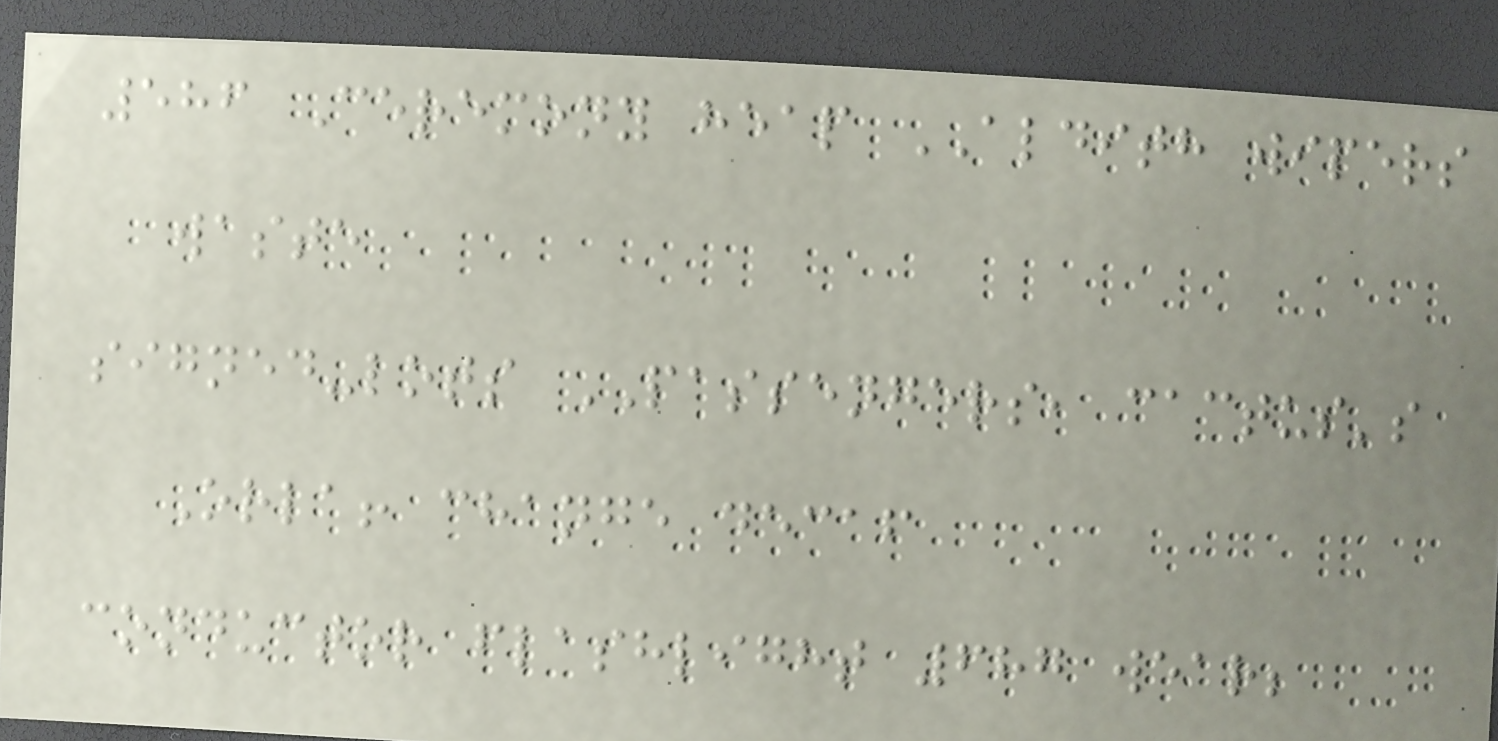586 Ceremony heap ALDITH wipers
waste
signed-lots PASSENGERS, cactus's
Orla! change decaf
conductor flashlight 687 wear;
